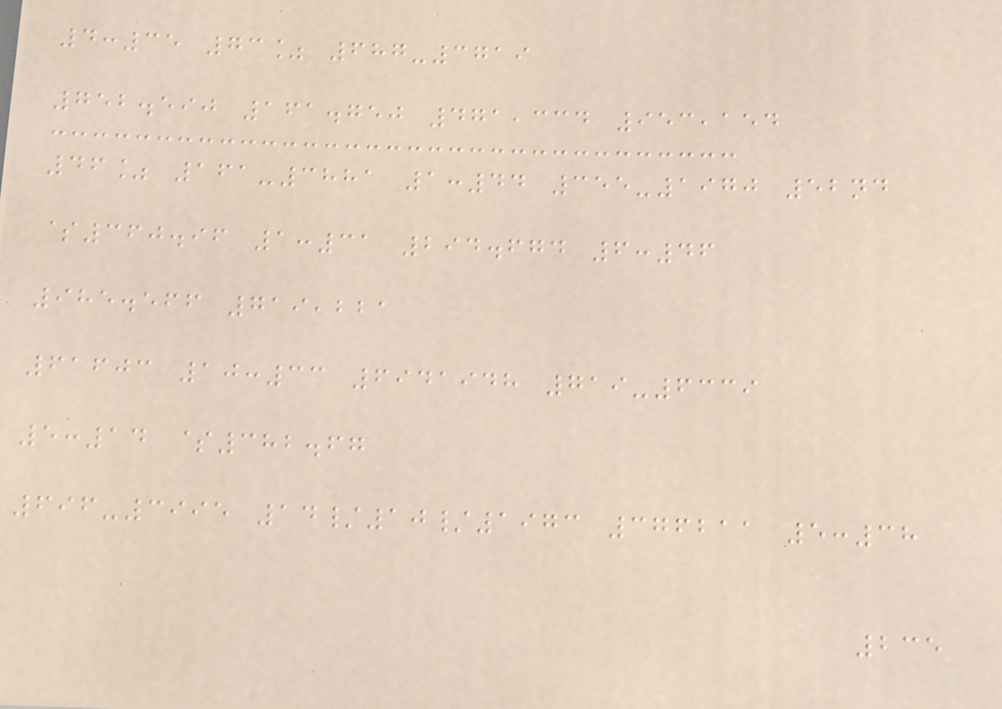4:35 73% 687-3719
752.590 161.750 471,334 953,154
46% 161-3881 1:44 355-1970 52nd
$360.96 1:31 294.674 6:46
985.566 719,221
61603 10:33 6941948 719-6339
5:14 $382.67
696-3995 14/10/1973 376211 5:38
235
